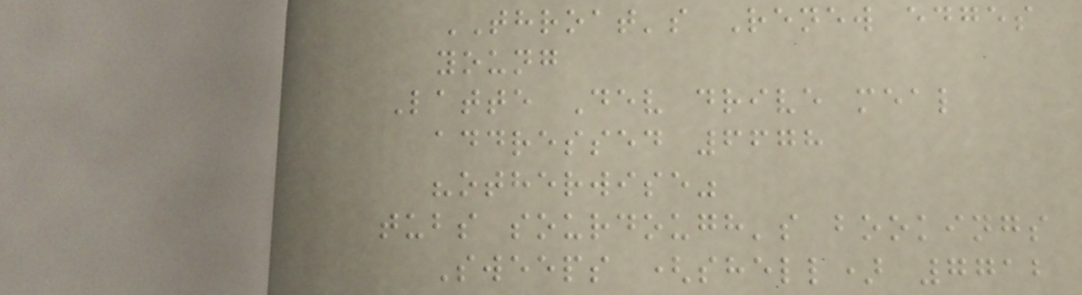THROAT's Renew edges
young
Latte Dev drive meal
addressed 6678
"otherwise"
tubs sourdough's bookings
Sweeps (shell) 7712
